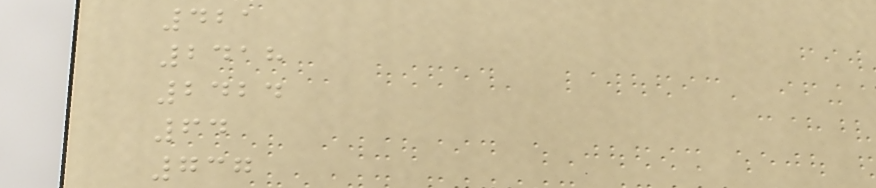421
2418
2424
64
737
